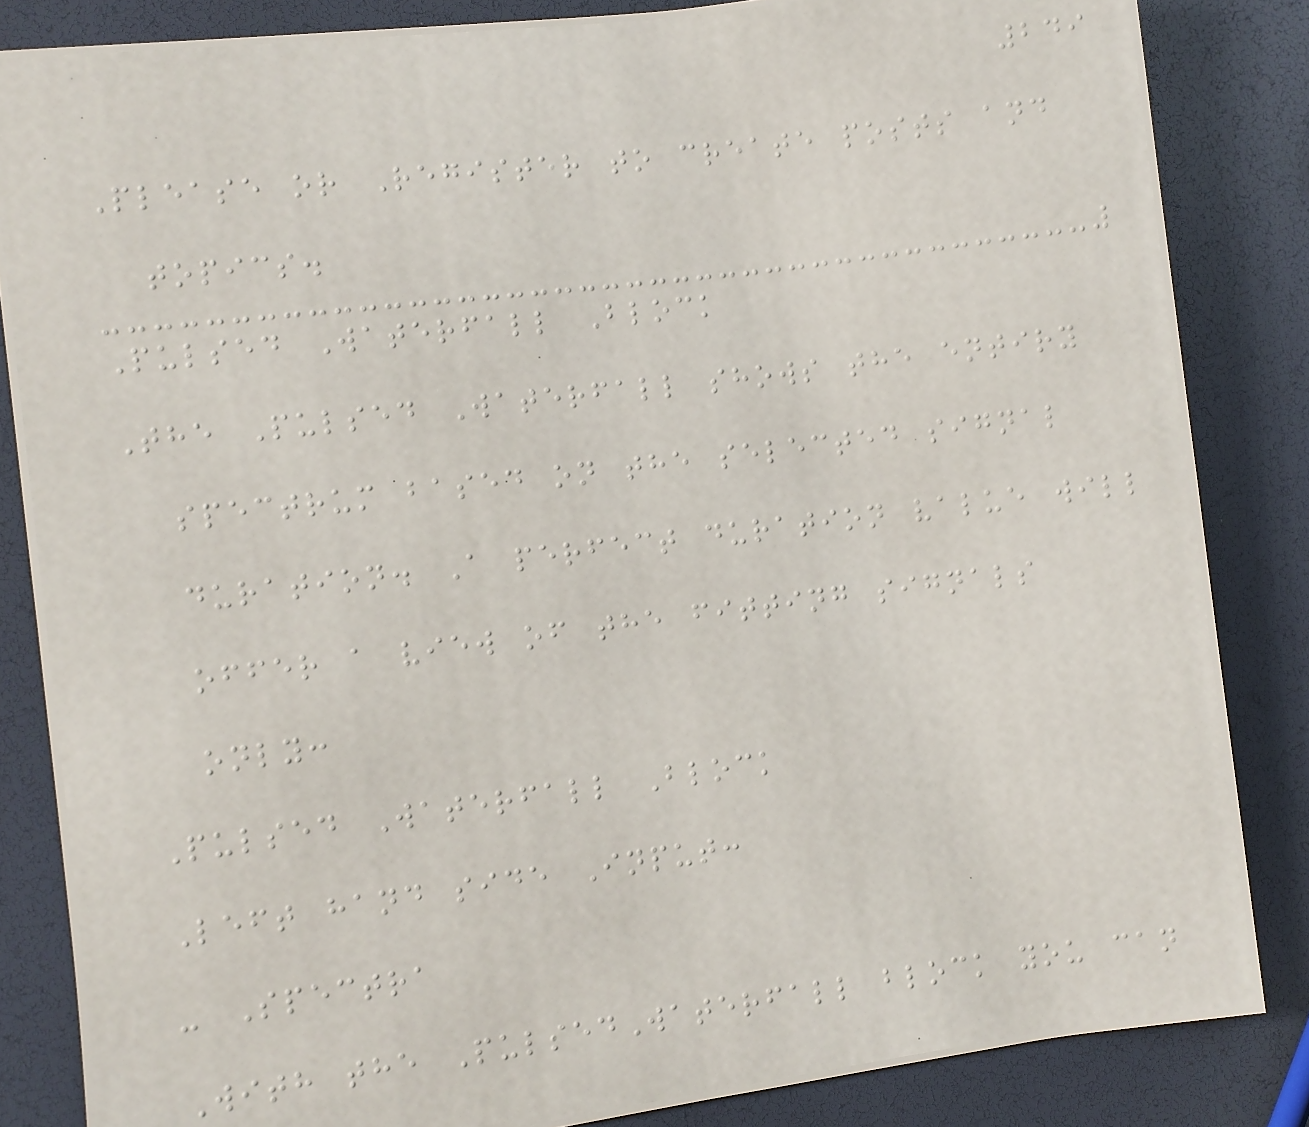249
Please or Register to create posts and
topics.
Pulsed Waterfall Block
The Pulsed Waterfall shows the entiry
spectrum based on the selected signal
duration. A perfect duration value will
offer a view of the fitting signals
only:
Pulsed Waterfall Block
Left hand side Input:
- Spectra
With the PulsedWaterfall block you can
